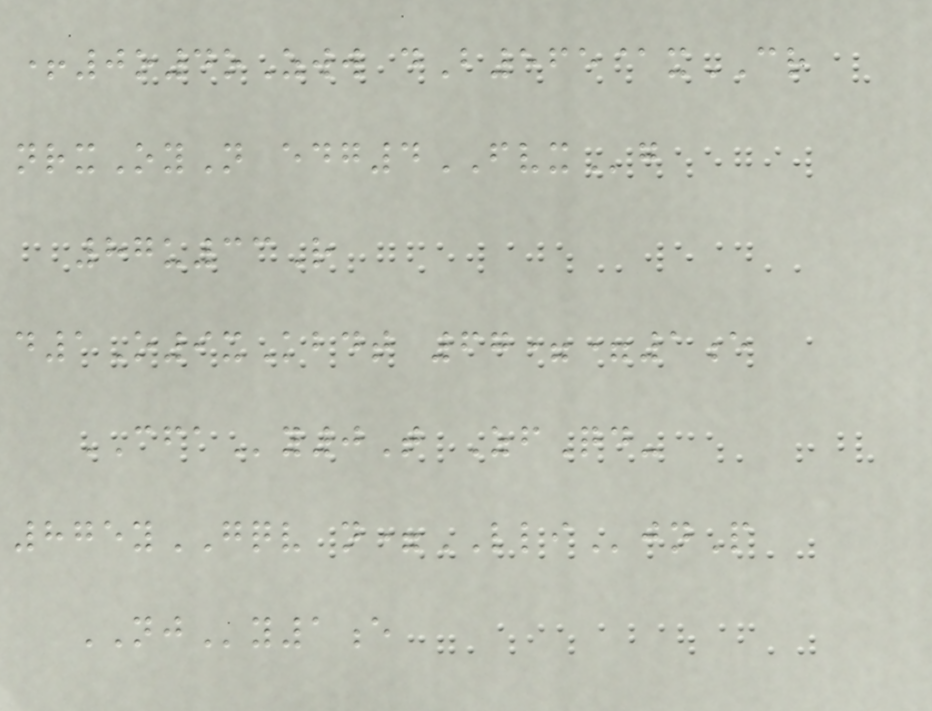+0o4oZww dB565@xCR
nrxOyN edg4FVXg
87u33R
d1O9xKbdt 67==1e
CFAy0T ZfQd-
875yGQV n=LLIjnP
NJy1e
